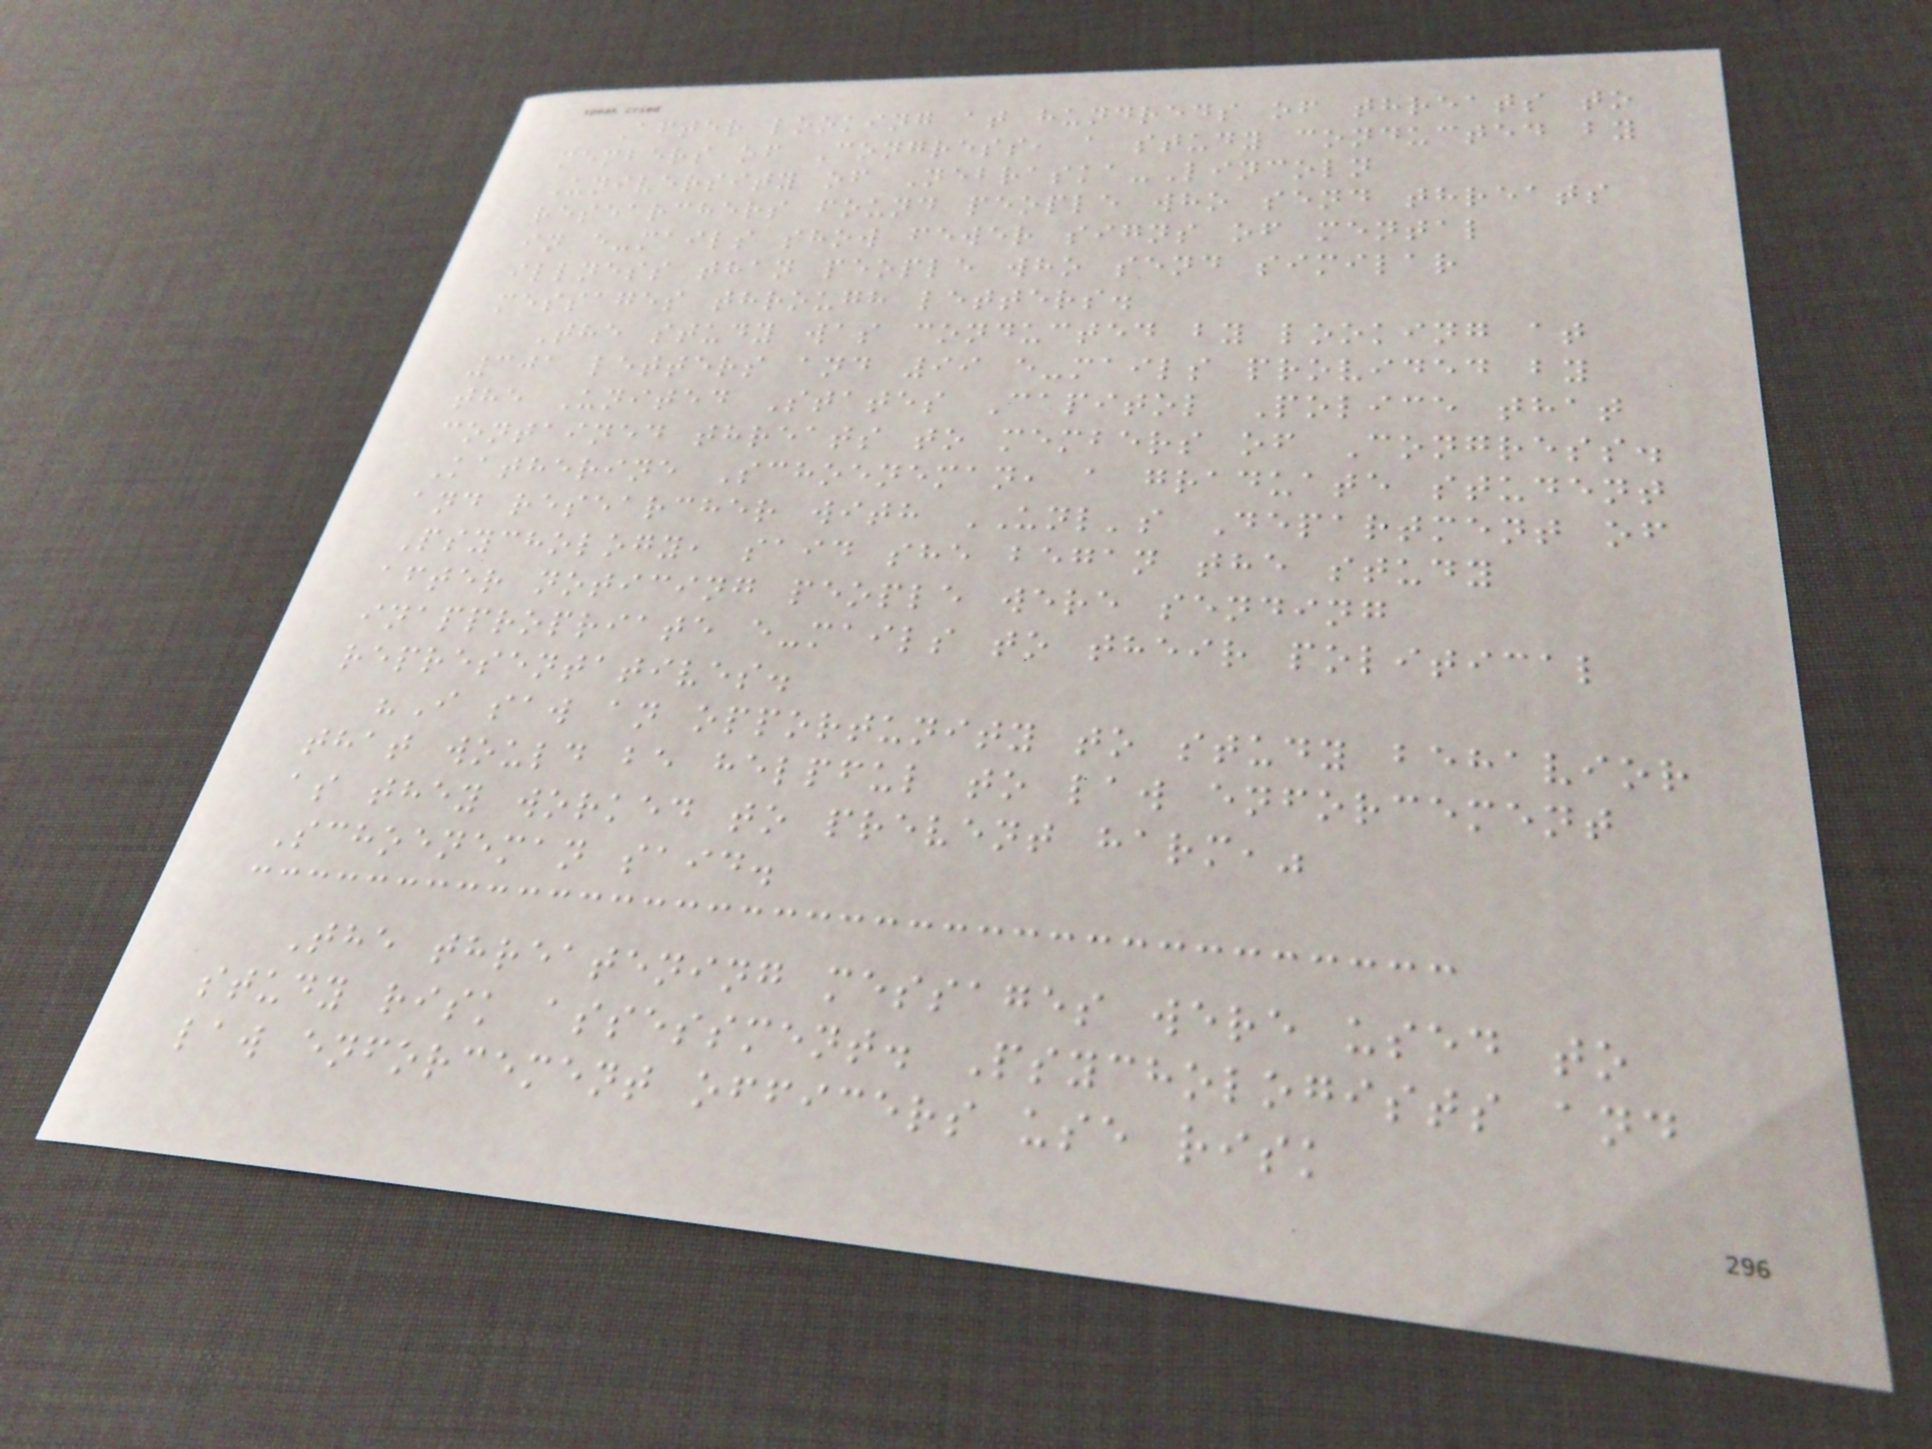After looking at hundreds of threats to
members of Congress, a study conducted by
University of Nebraska-Lincoln
researchers found people who send threats
in e-mails show fewer signs of mental
illness than people who send similar
messages through letters.
The study was conducted by looking at
301 letters and 99 e-mails provided by
the United States Capitol Police that
contained threats to members of Congress.
Katherine Schoeneman, a graduate student
and researcher with UNL's Department of
Psychology, said she began the study
after noticing people were sending
inappropriate e-mails to their political
representatives.
"I saw an opportunity to study behavior
that would be helpful to law enforcement
as they worked to prevent harm,"
Schoeneman said.
The threatening messages were used to
study risk assessment. Psychologists and
law enforcement officers use risk
